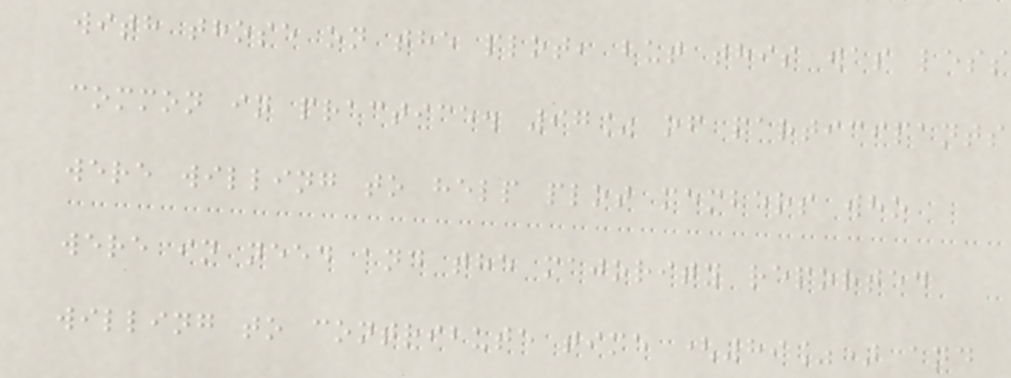with those on the plot, but this was less
common in practice. 97% of participants
were willing to help plot members who
were in need and the majority reported
willing to contribute time (89%) and
